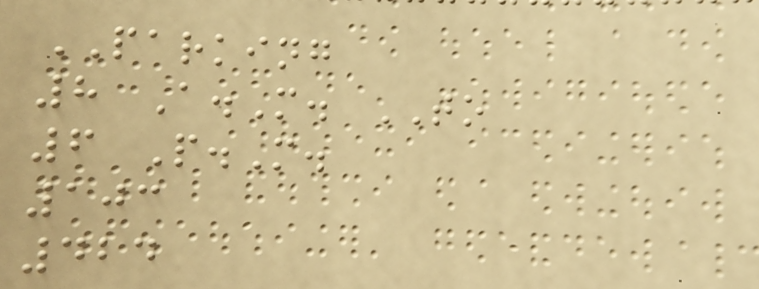PARKING
8 A.M. TO
6 P.M.
103
424
